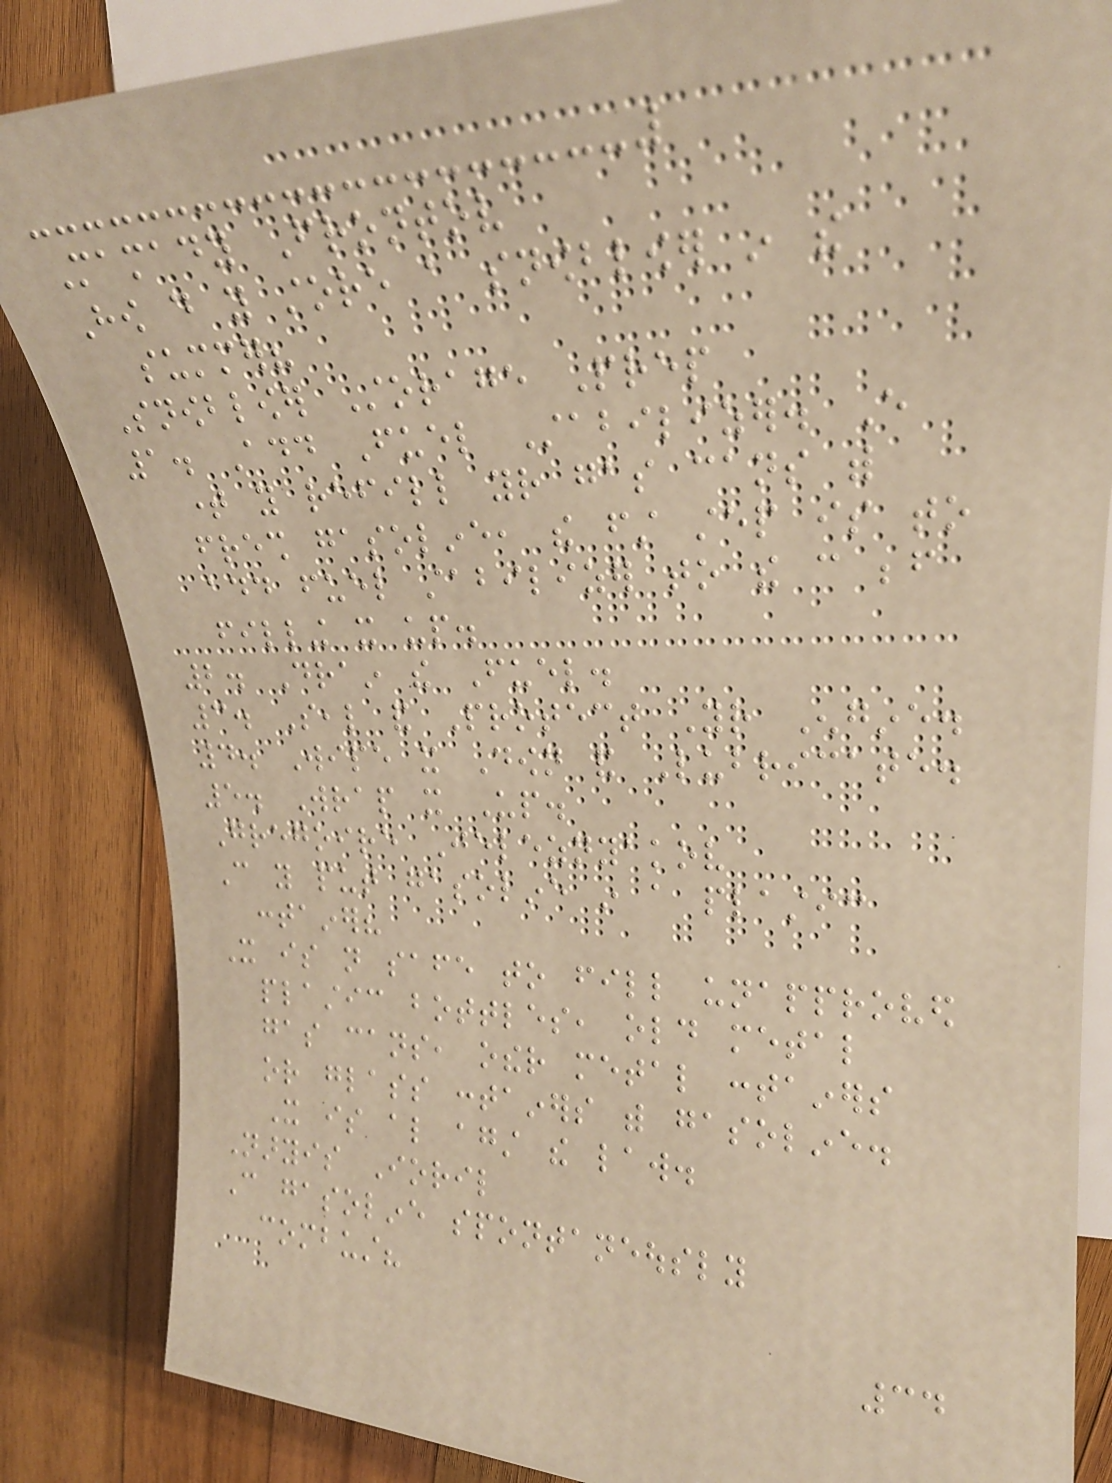Mamady Frontov
How do you store a snowblower in the
summer?
Snowblower Storage Prep
1. Add Fuel Stabilizer. Every
time you refill your gas cans with
fresh gasoline, the first step is to
add fuel stabilizer to the can before
filling it up.
2. Drain the Fuel.
3. Seal and Protect Your Engine.
4. Wipe it Down and Lubricate.
5. Wrap it Up.
Gregoire Jeleznyakov
Can you put gasoline in a plastic
container?
It is not safe to fill unapproved
plastic bottles, old metal
gas cans, other metal containers
or glass containers with gasoline.
It is also against the law.
Naryis Ioril
Can gasoline spontaneously
combust?
34
